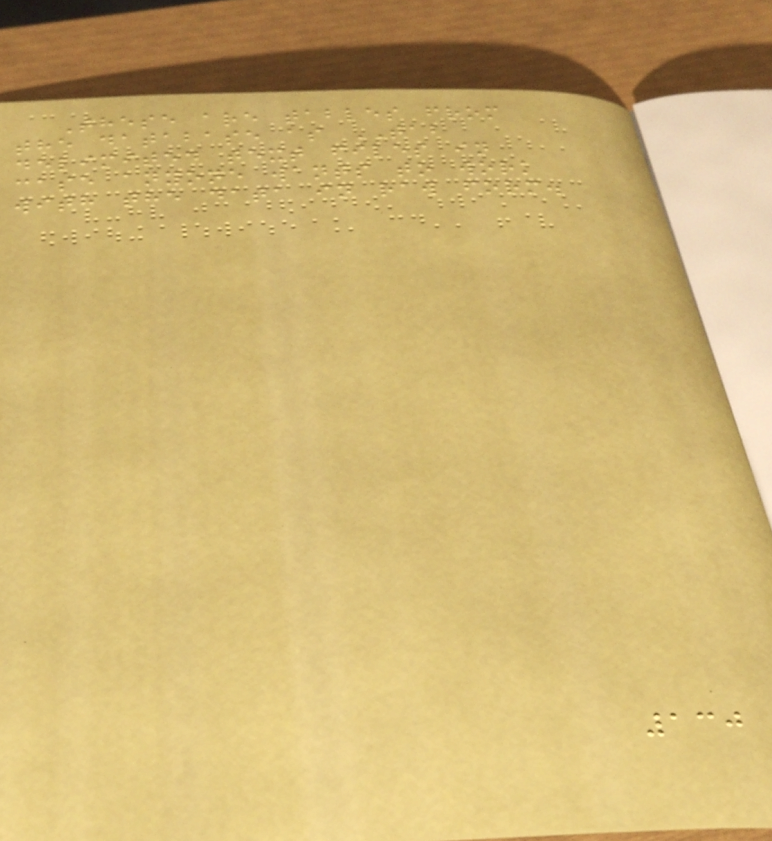These are tables from
the database as TAB
delimited text files in
case anyone wants to work
with the data in raw form.
130
